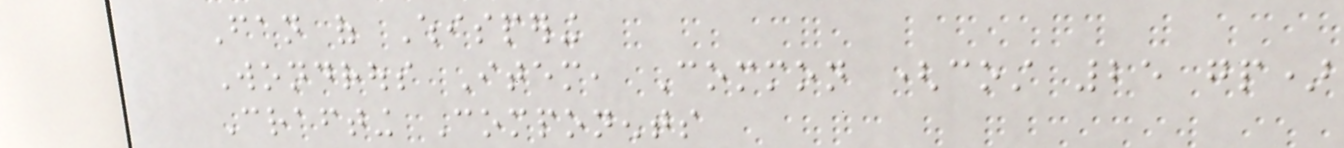Fan of Whispering
Wondrous Item, Common (cost 25 gp)
Crafting Components
